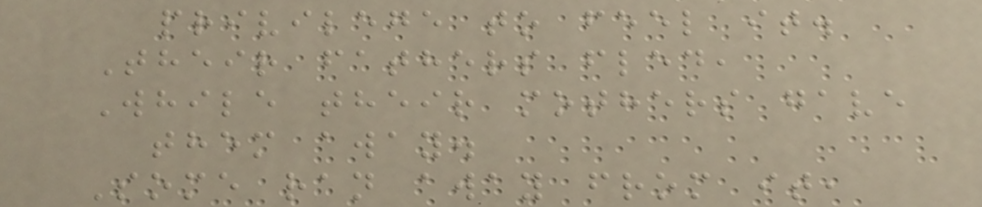privilege to feel it.
Their fathers fled,
While their mothers gave
them away.
Some ran away from it,
